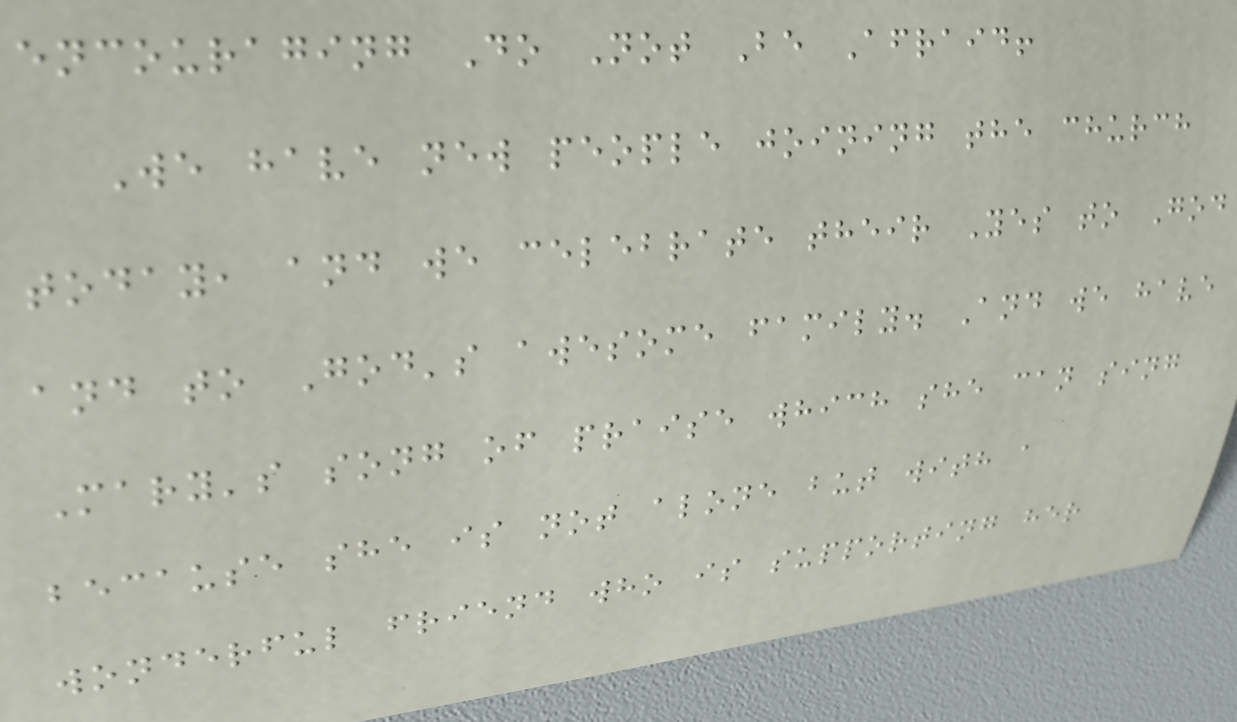encouraging Do Not Be Afraid!
We have new people joining the church
today, and we celebrate their Yes to God
and to God's awesome family. And we have
Mary's song of praise which she can sing
because she is not alone but with a
wonderful friend who is supporting her
